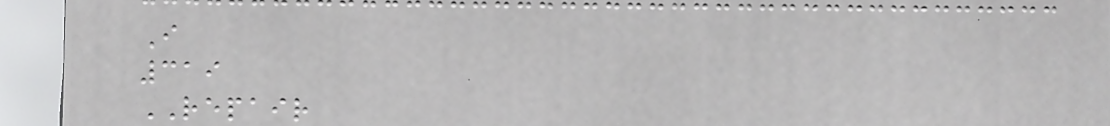I
319
REPAIR
